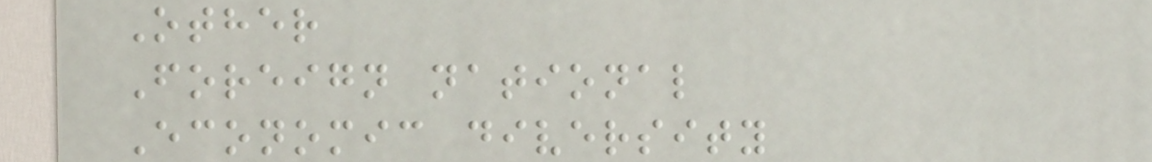Other
Foreign national
Economic diversity
